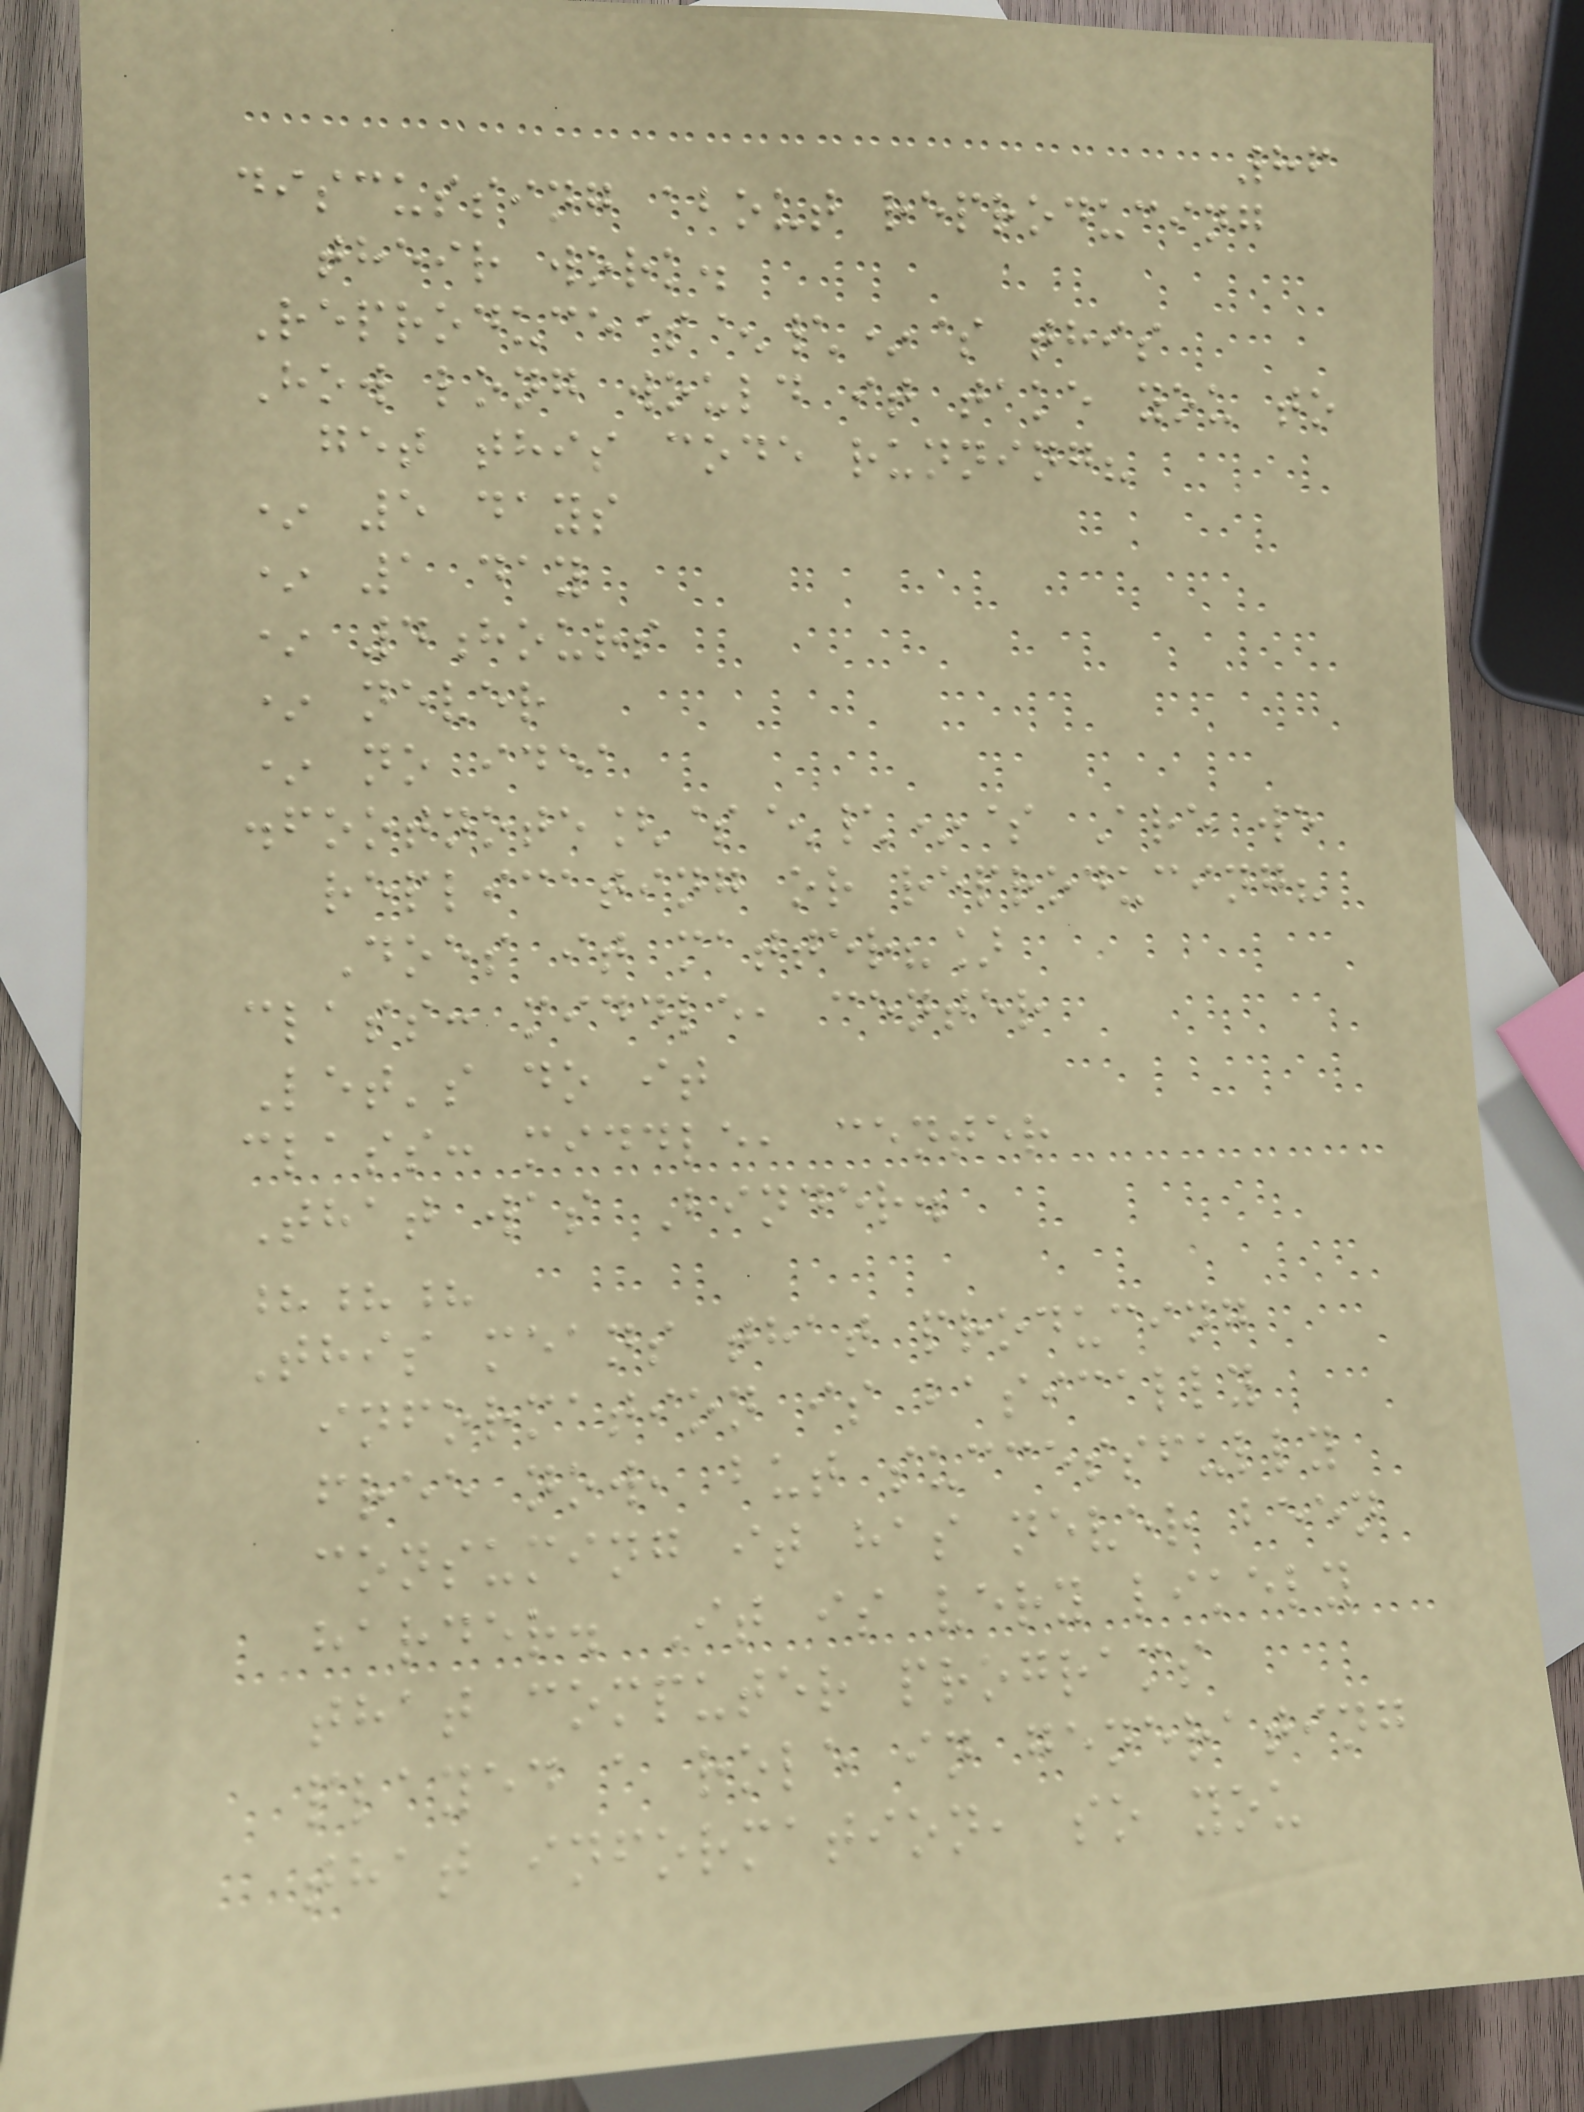86
discussing about reproducing
their work.
Reproduce$^\*$ this
How long would it take you to
get this code running?
* 5 days
* 1 day
* 4hours
* never
* no idea
.footnote[$^\*$ Are we
replicating or reproducing?
Does it matter?]
class: middle, center
Let's do it
class: middle, center
That was Binder.
???
This means that producing
information is basically
free now, but successfully
consuming it has never been
harder. It is very likely
that computer programs
played a role in generating
that information, so you
